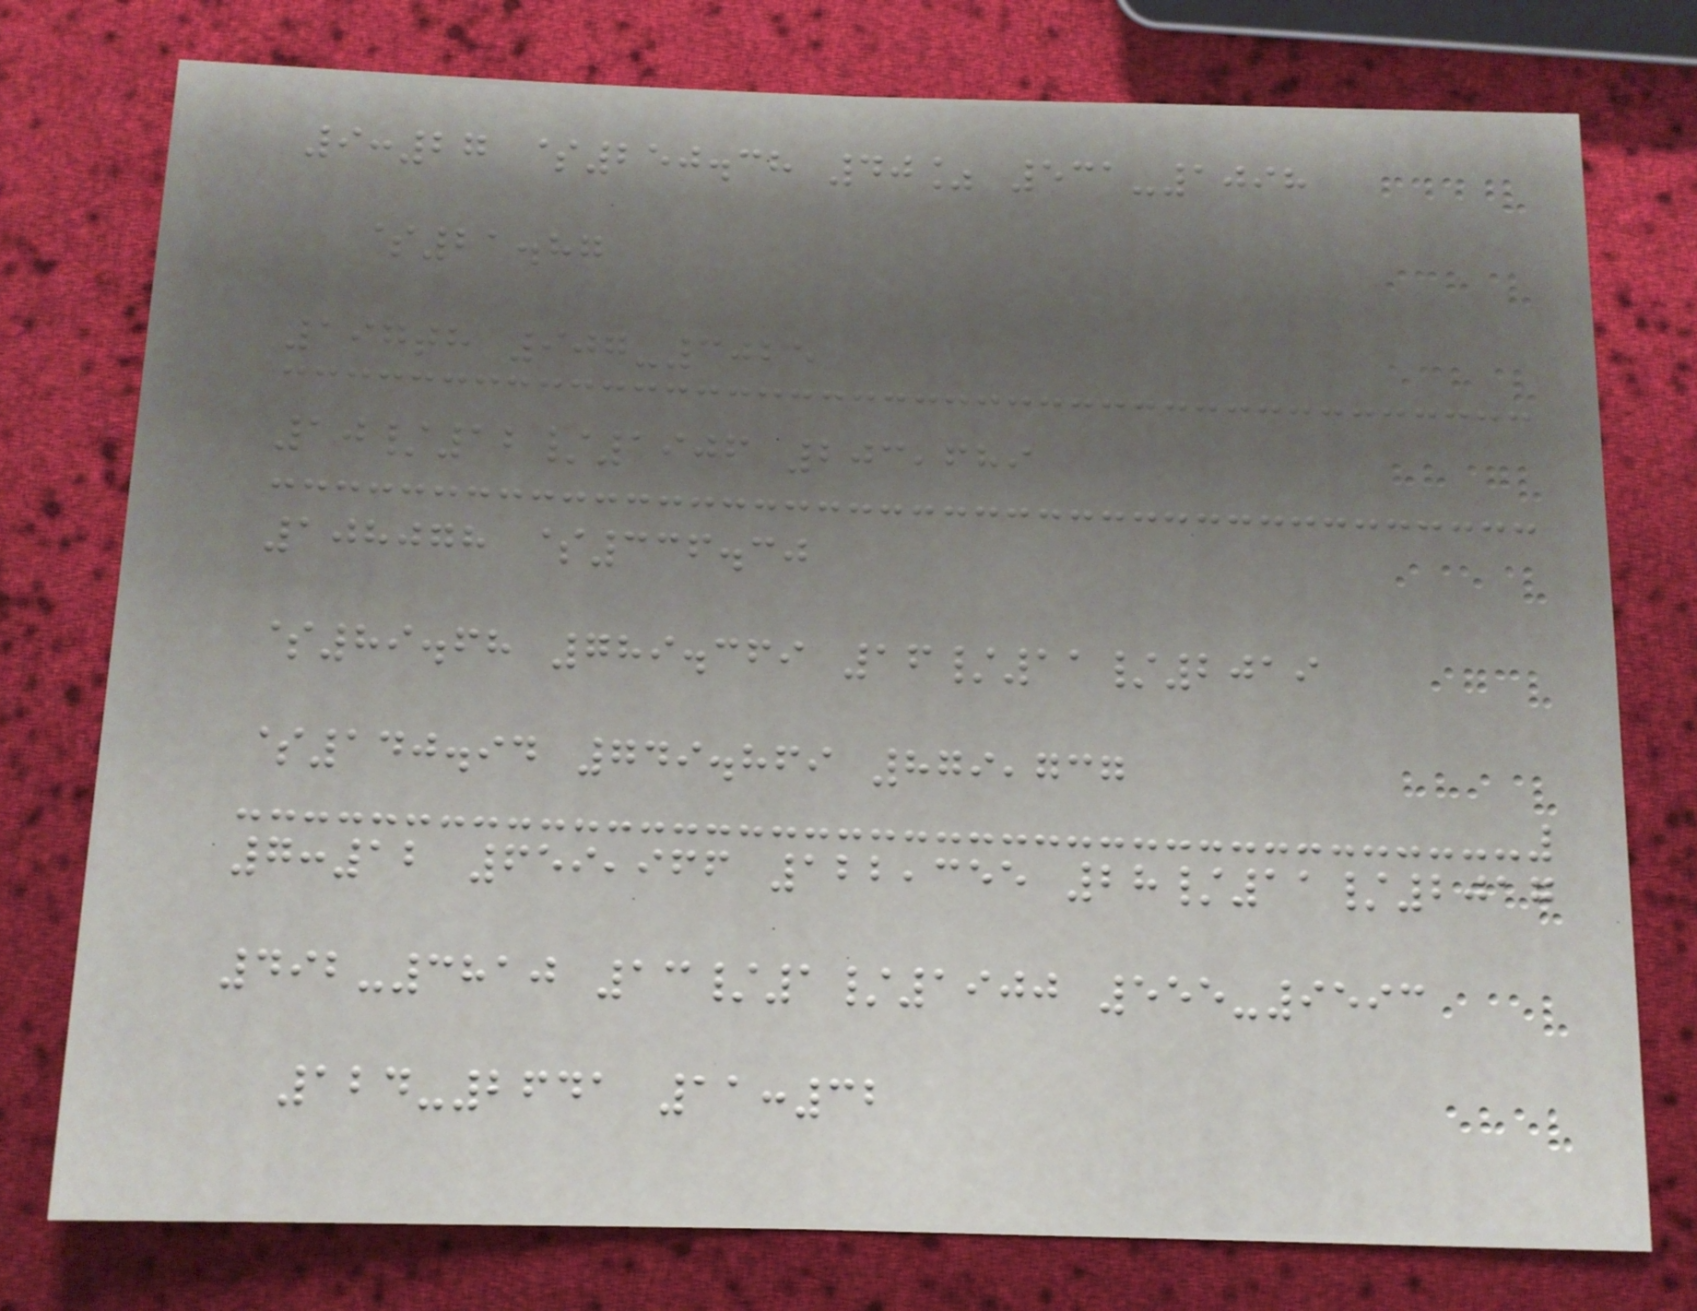9:27 $250.38 40% 531-1098
$21.87
197th 907-3025
10/12/1906 203,689
108078 $336.30
$89.68 789.369 16/11/2019
$140.94 749.869 879,737
7:12 659,966 122,355 28/11/2017
492-3810 13/1/1900 555-9593
124-2641 11:32
